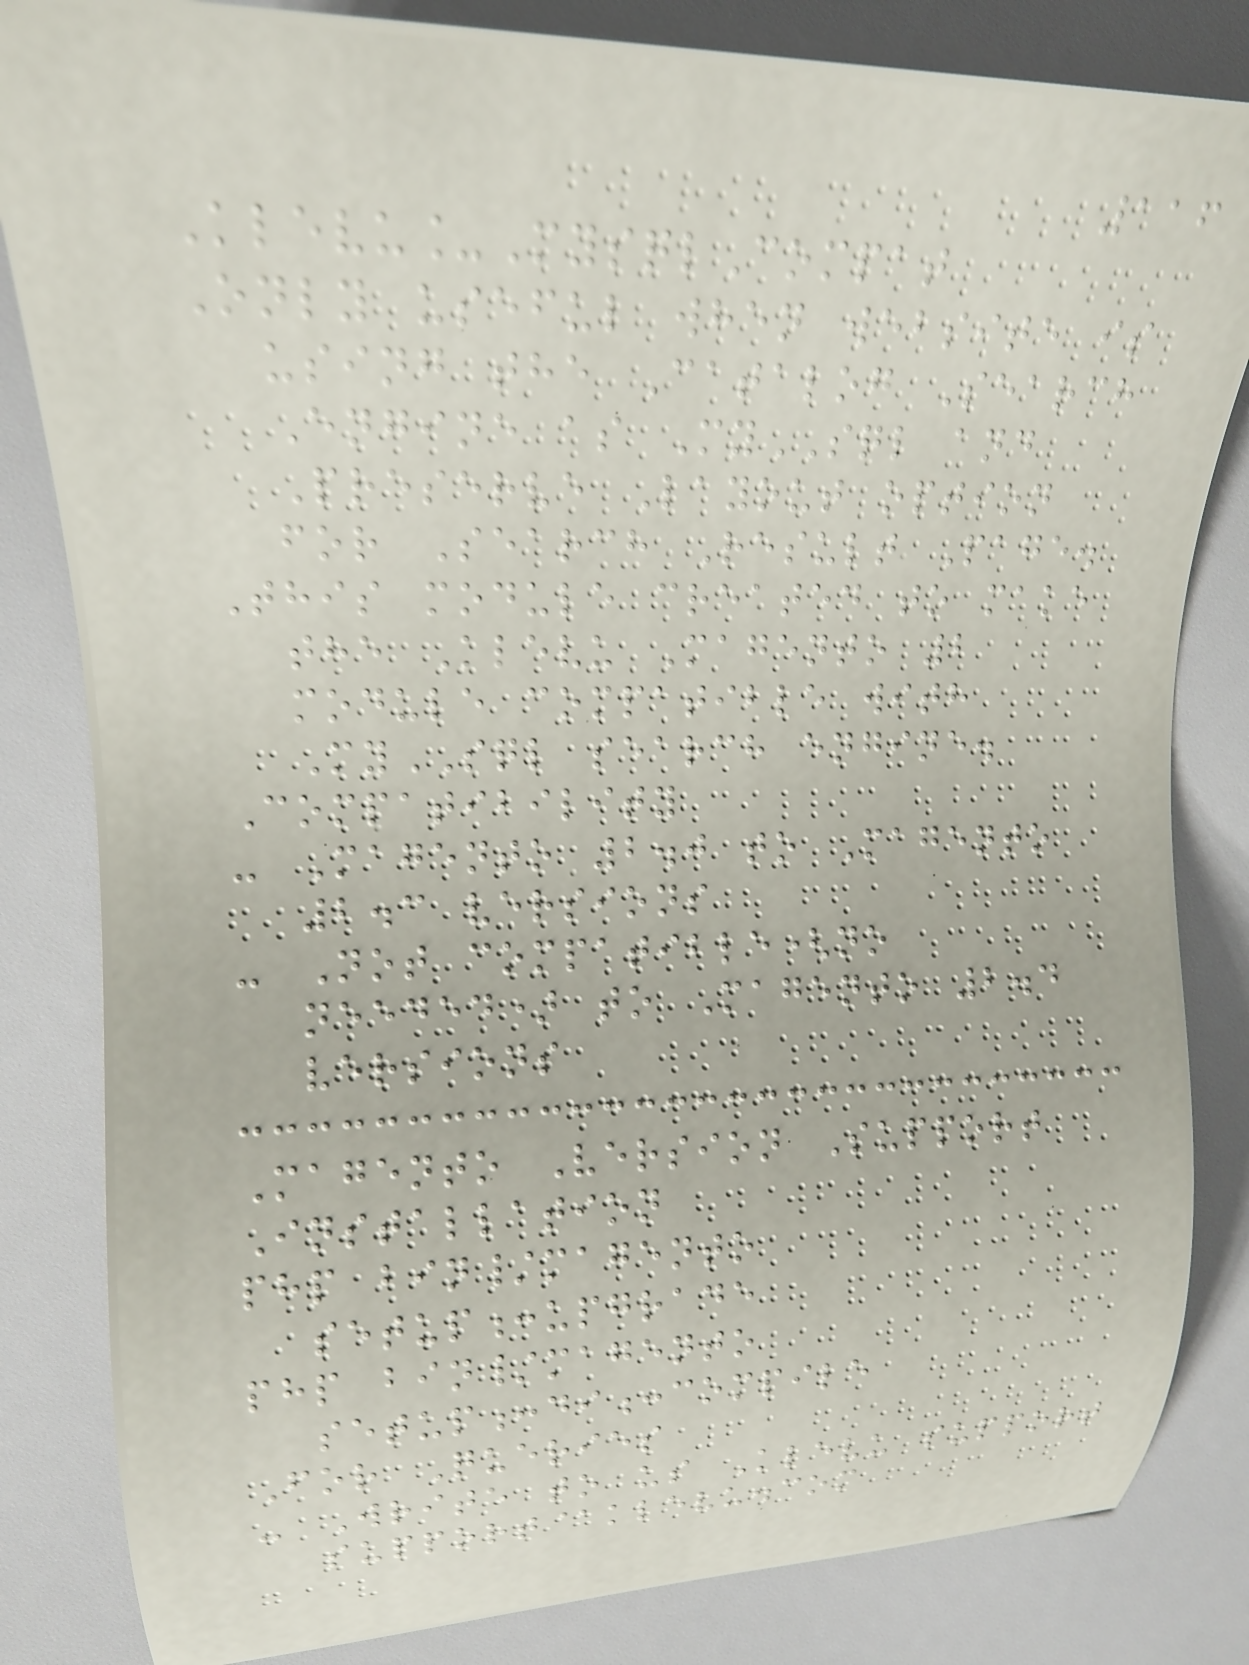116
Klevu_MysqlCompat
Only useful when website is
using the Catalog Search
Engine as MySQL and
Preserve Layout option
for Search Result Page.
This module created to make
the Klevu Magento 2
module compatible with
MySQL search engine.
Compatibility
- Magento 2.0 to Magento
2.3 versions
- Not compatible(no
needed) to Magento 2.4
versions
Magento Version Support
Installation
php bin/magento
setup:upgrade
php bin/magento
setup:di:compile
For Queries
- Write to us Klevu support
support@klevu.com
